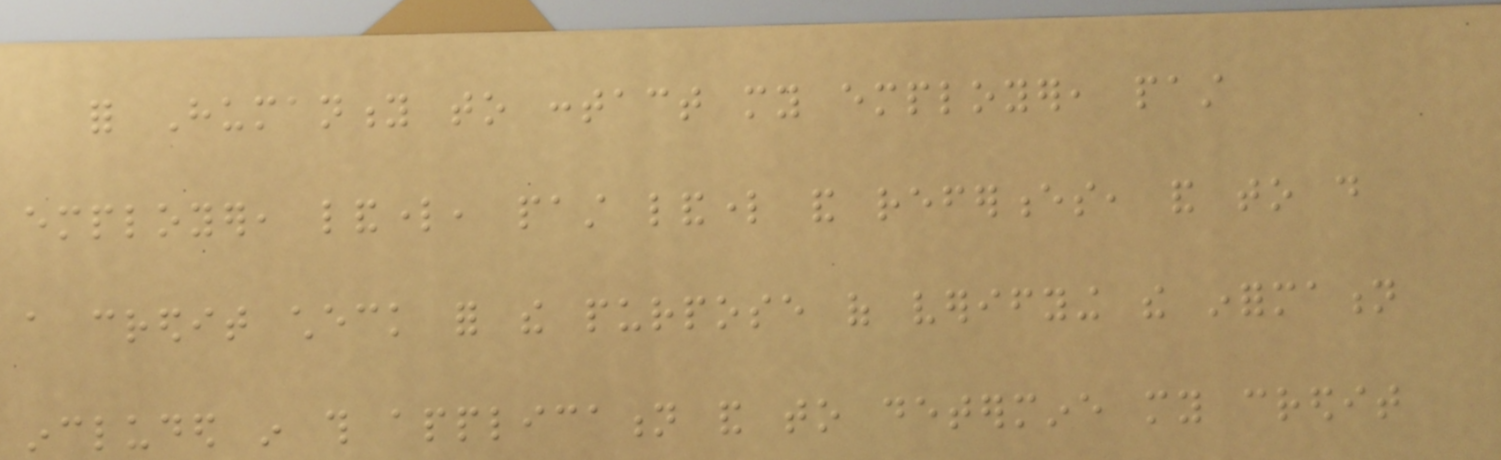for Humanity to contact my employer, past
employer, landlord, past landlord and references, and to do
a credit check for the purpose of verifying the information
included in this application and to determine my credit
